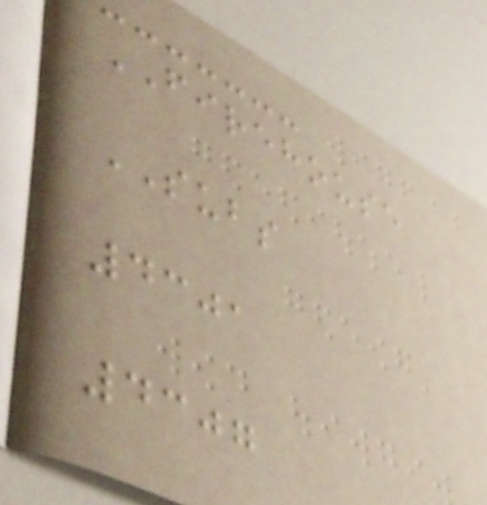FIREHOUSE
SUBS
4301
4307
